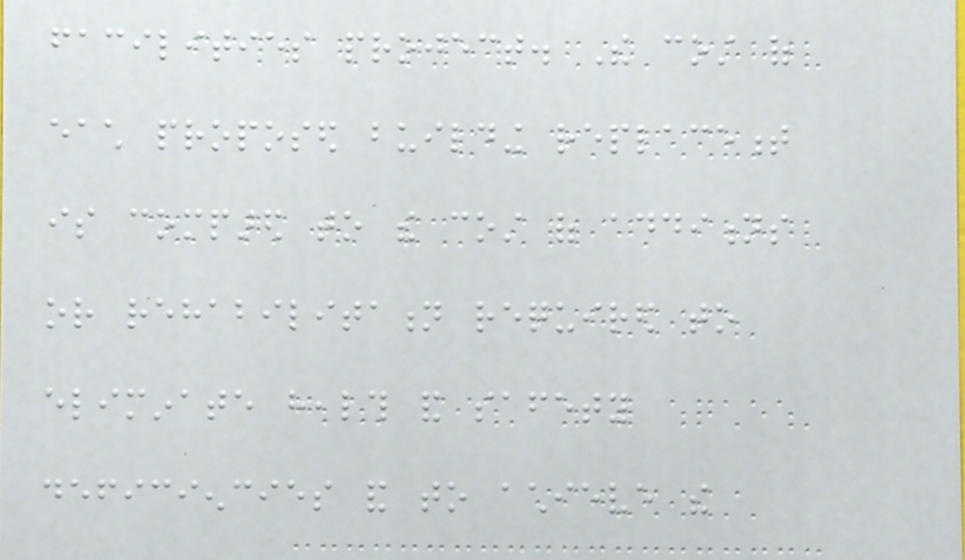facilities project. The cost of
each proposed building replacement
is compared to the cost of additions
or rehabilitation required to
eliminate health and safety
deficiencies and to achieve the
